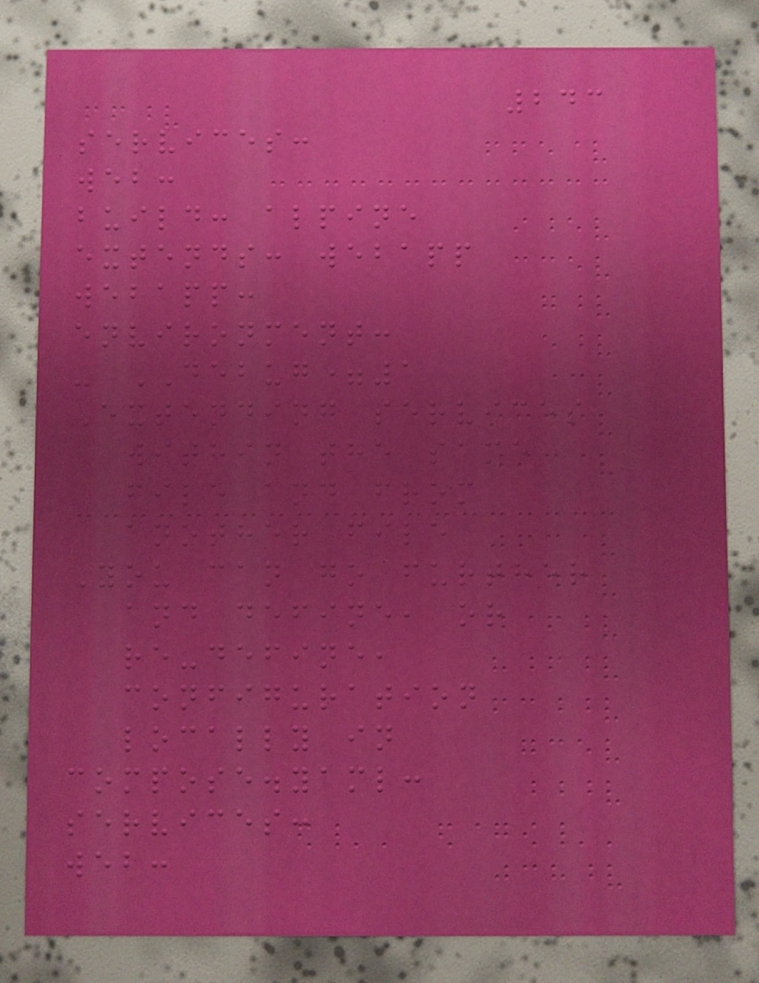243
services:
web:
build: alpine
extends: webapp
webapp:
environment:
- DEBUG=1
Extending services
within the same
file and from
another file
You can go further
and define, or
re-define,
configuration
locally in
compose.yaml:
services:
web:
